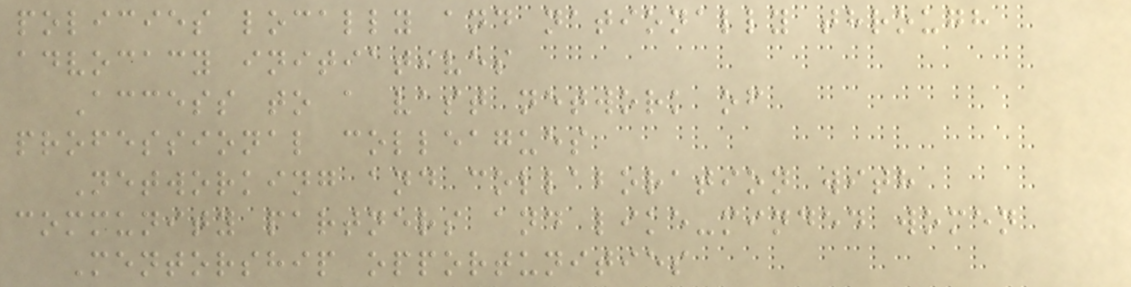policies locally and nationally through
advocacy initiatives
Access to a vast network of
professional colleagues
Networking and collaboration with
community partners and like-minded women
Mentorship opportunities
